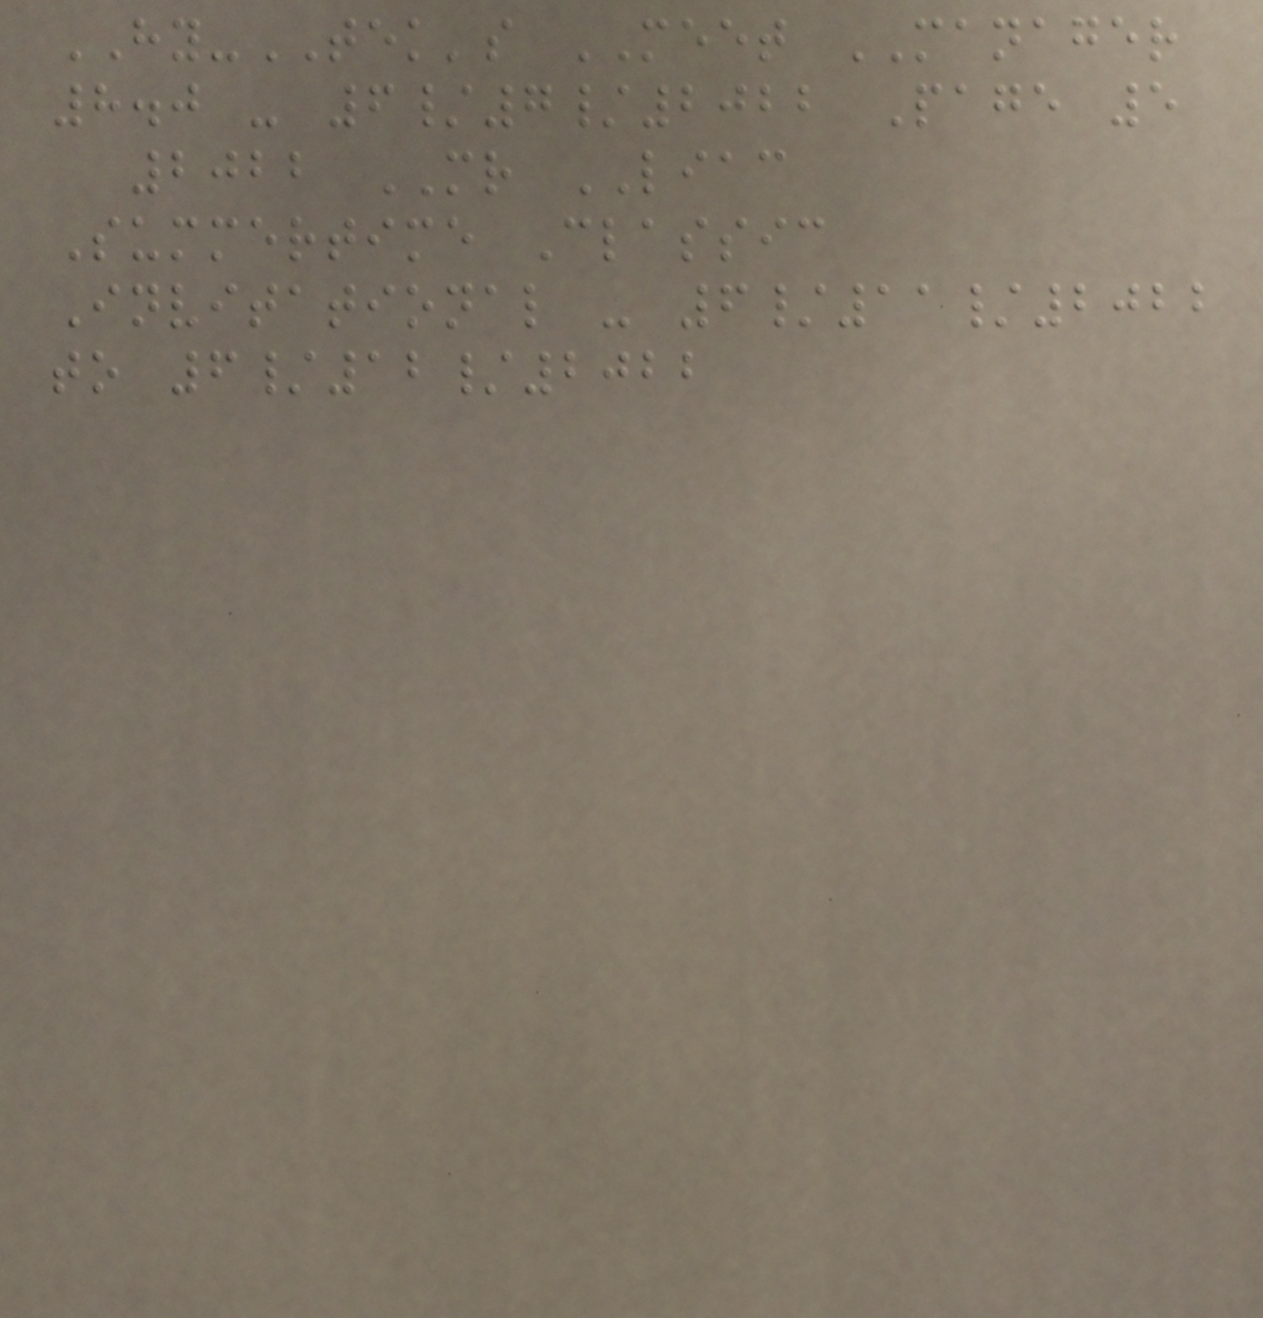HY-TEK's MEET MANAGER
8.0 - 6/7/2022 Page 5
2022 MR LIAC
Summertime Classic
Invitational - 6/11/2022
to 6/12/2022
